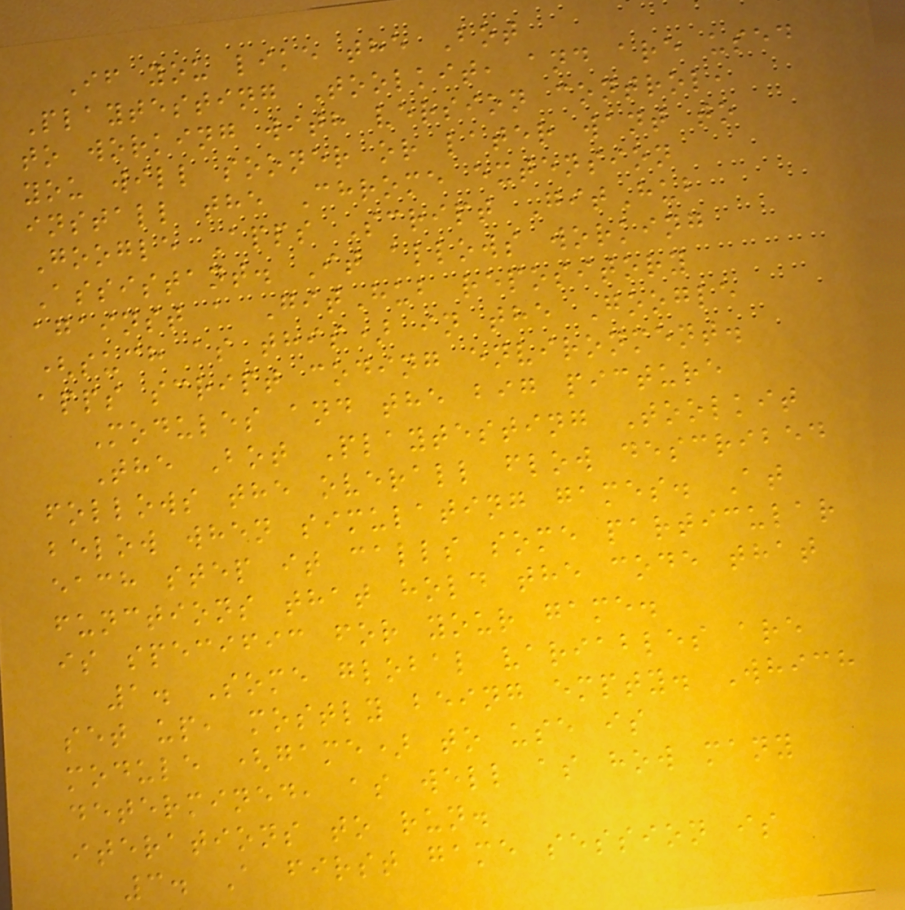If you like the Bot
Playtesting Toolkit, and are used
to working with version control,
you will sooner or later want to
install the Chrome extension
Google Apps Script GitHub
Assistant. It allows working
against a GitHub repository
(such as this) in the Google
apps script coding environment.
Modules and the big picture
The Bot Playtesting Toolkit
follows the overall flow described
below when simulating games. At
each step it calls some particular
functions that hold the code that
is specific for your game.
1. Some global variables are
set up, mostly being empty. Which
module (game) to use is
determined, as well as how many
iterations to run.
3. A first game session is
